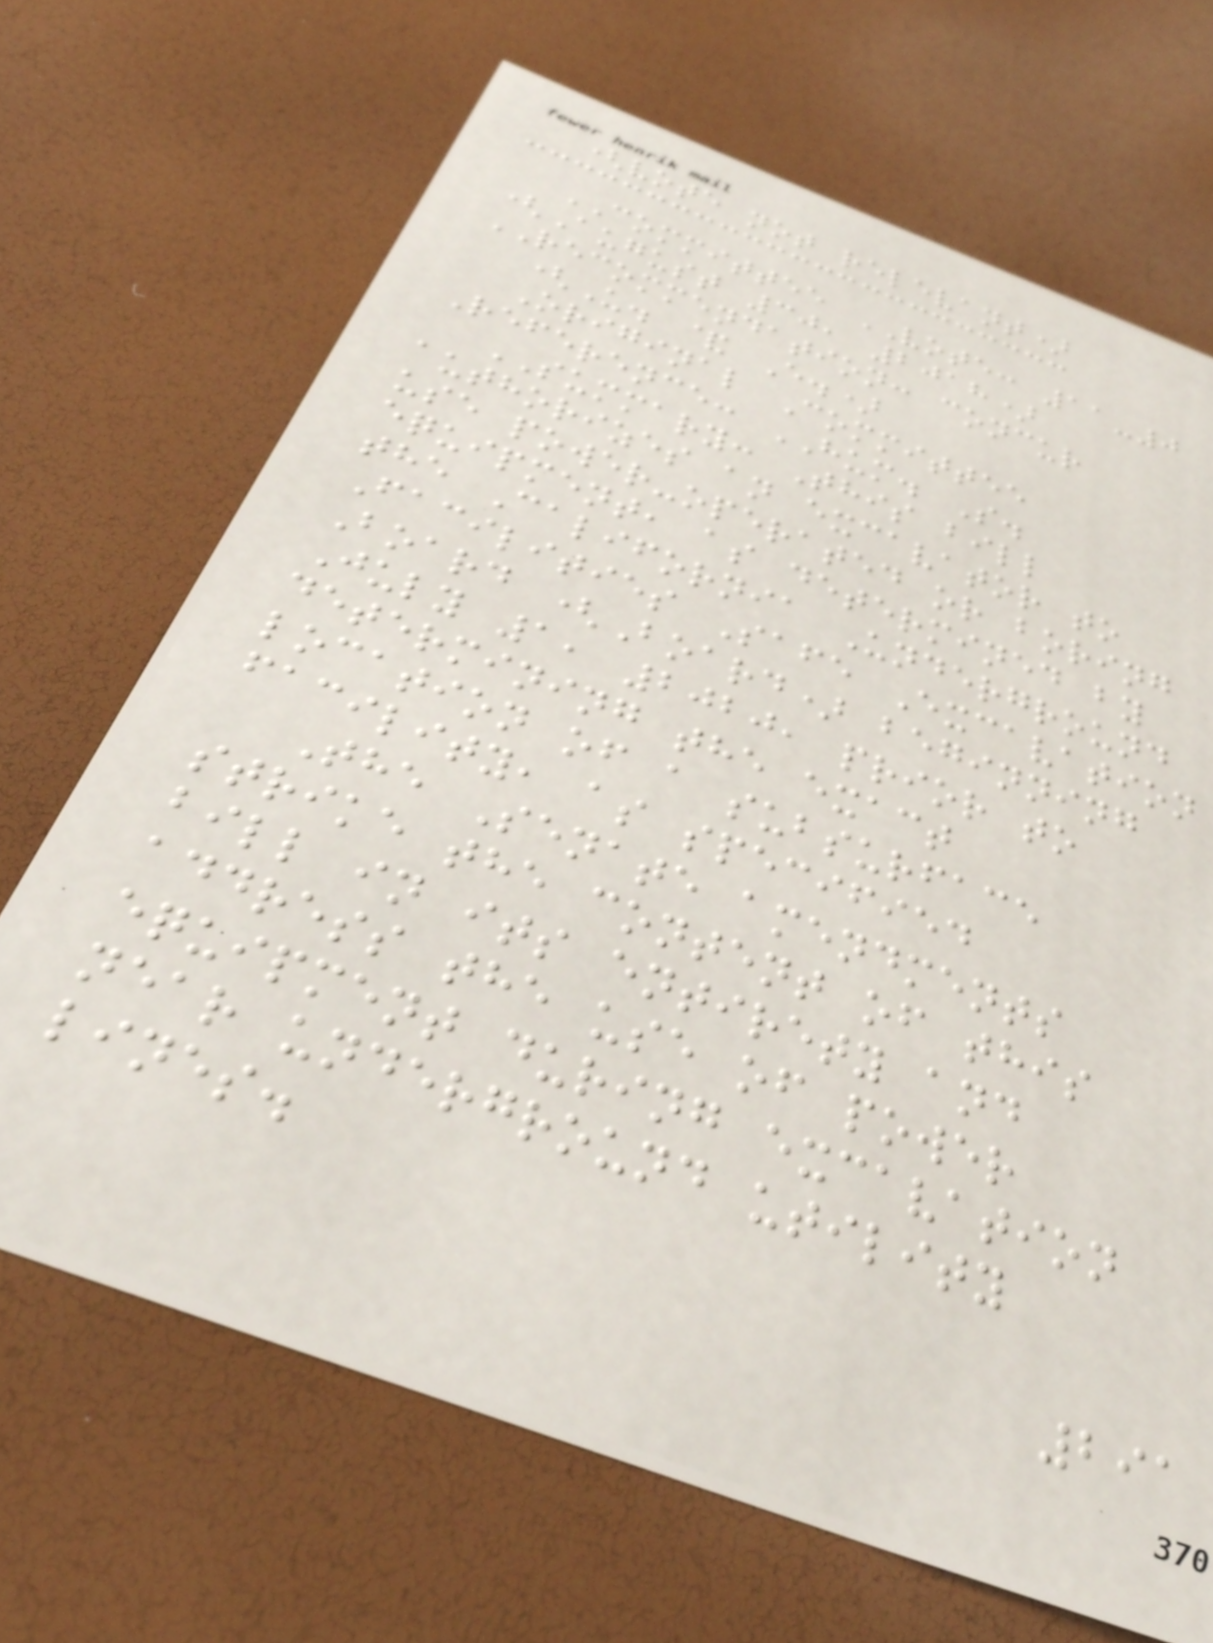(vote not relevant)
COMMITTEE VOTE: 11-0
(August 30, 2018)
RECOMMENDATION: concur
(U. & E.)
Original Committee
Reference: HUM. S.
SUMMARY: This bill
authorizes an excavator to
use power-operated or boring
equipment, as determined by
the California Underground
Facilities Safe Excavation
Board (Board) beginning
July 1, 2020, prior to
determining the exact
location of a subsurface
facility, as specified
The Senate amendments
strike the content of this
bill in its entirety and
address the use of power
equipment during excavation
near underground utility
lines.
291
